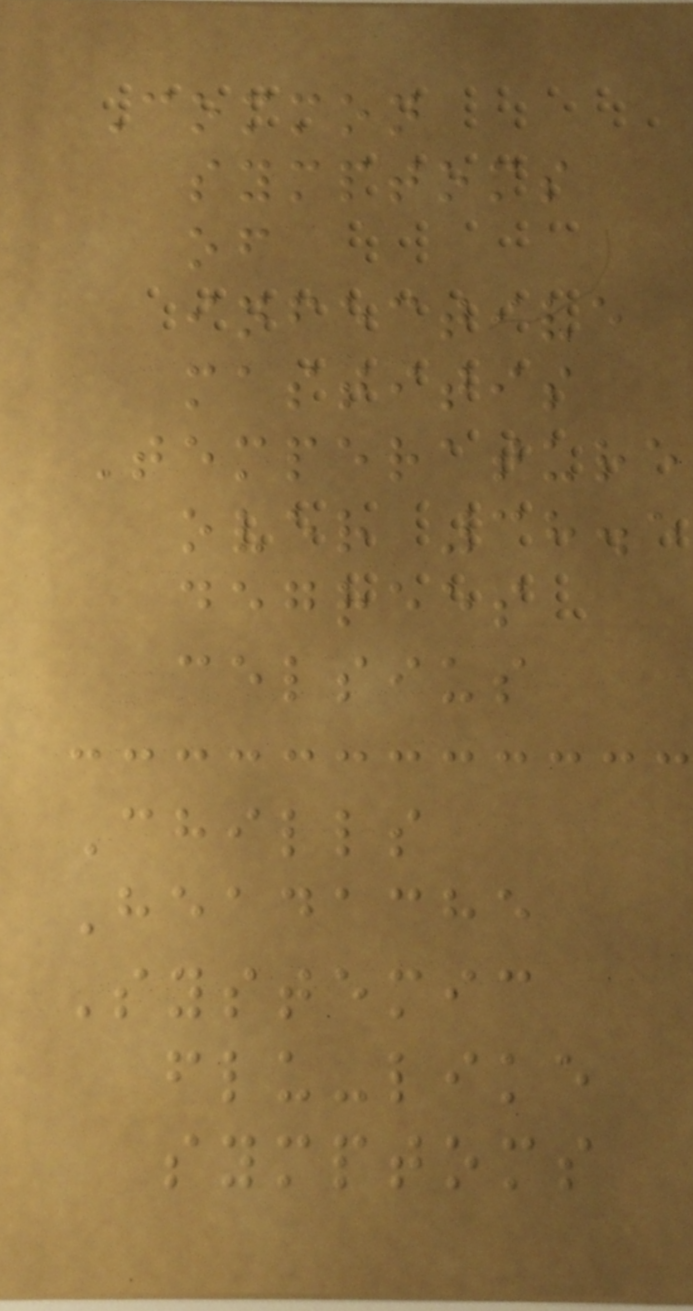Common
symptoms
of
infective
mastitis
Temperature
over 38.5
degrees
celsius
Chills
Headache
Systemic
flu-like
symptoms
